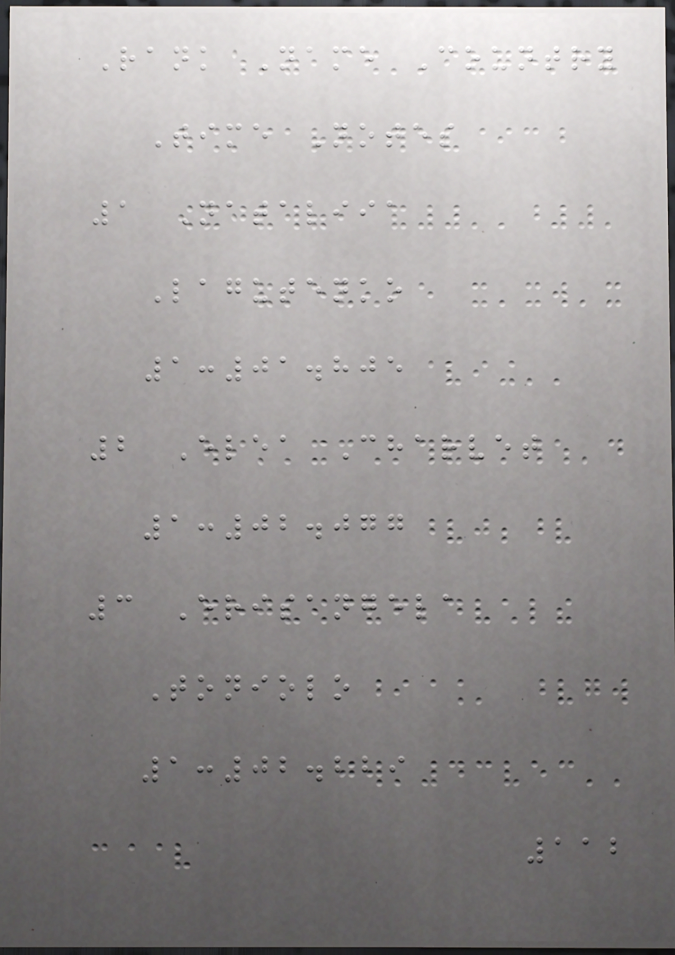Rank Name Country
Time Notes
1 Nataliia
Lagutenko
1:01.805
2 Elea Charvet
1:02.077
3 Erisangela
Toniolo
1:02.229
112
